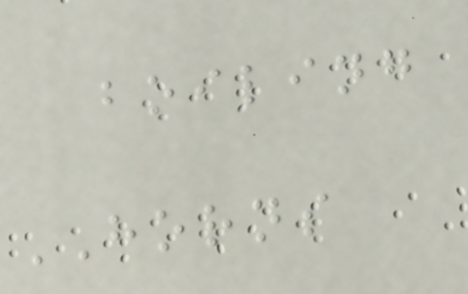boiling
HORNS
